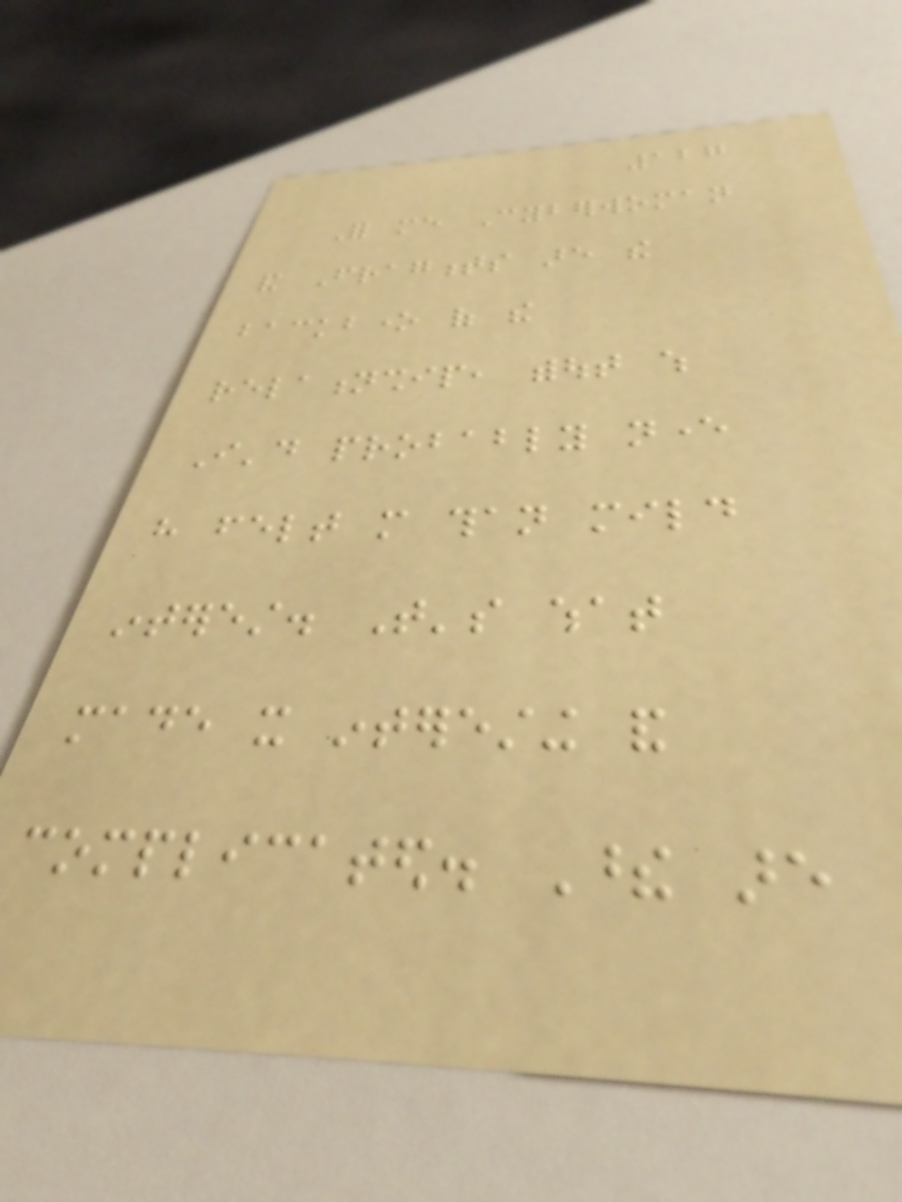127
For me Cyberwoman
and Fragments are the
backbone of the
relationship, without which
I'd probably never
have felt more than mild
interest. That's what
made it interesting and
complicated. These are
